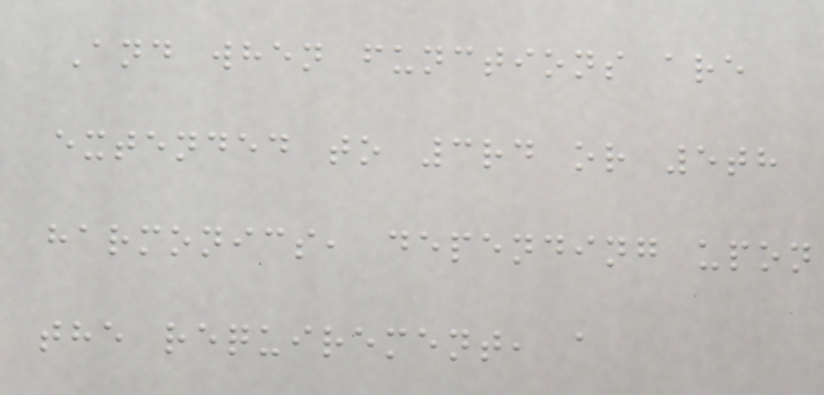And when functions are
extended to 3rd or 5th
harmonics, depending upon
the requirement, a
